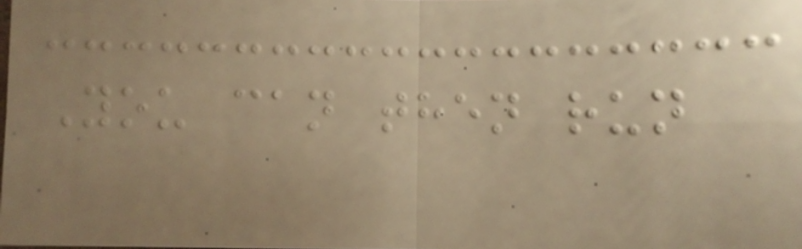You can then run
